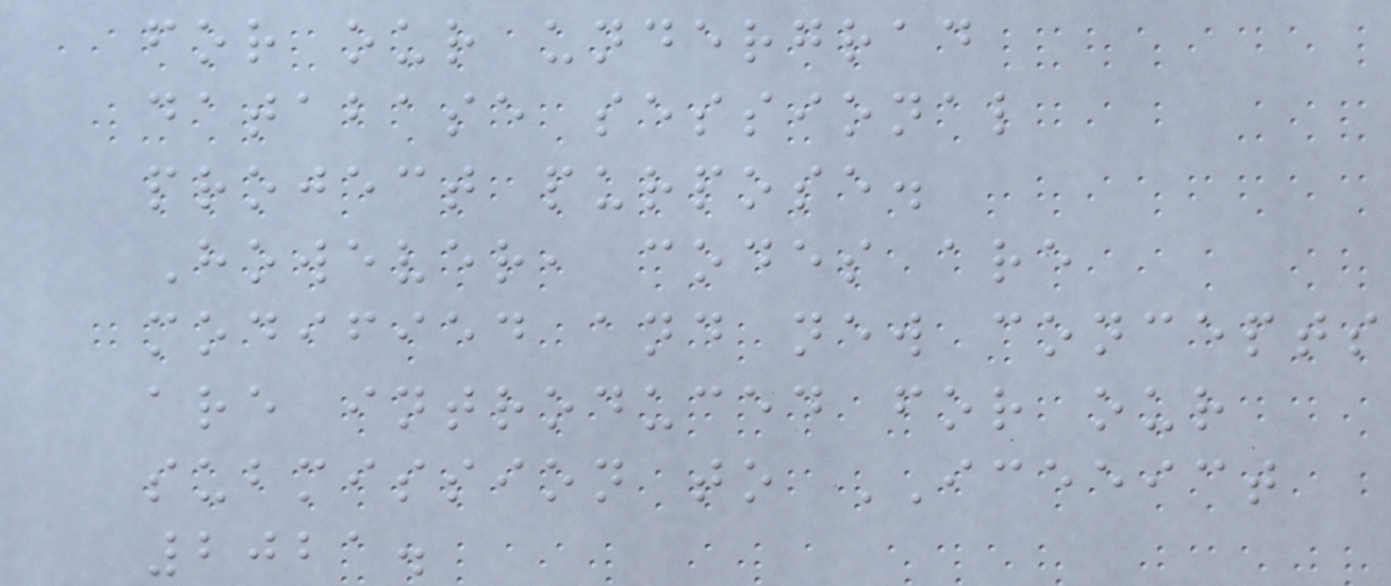for our undergrad
database sessional
project purpose.
However, codes are
modified and new concepts
are introduced for our
submission to ICEEICT
2021.
